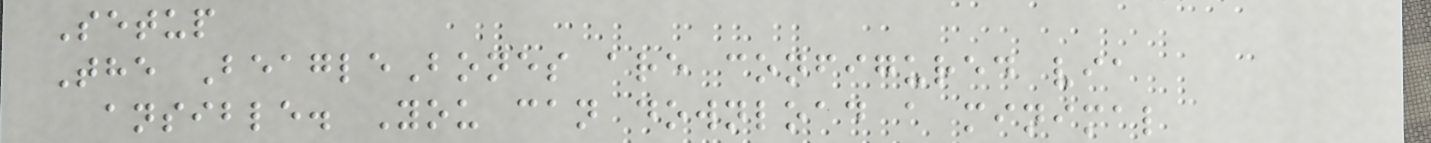Setup
The BeagleBones are configured via
ansible. You can download a minimal
